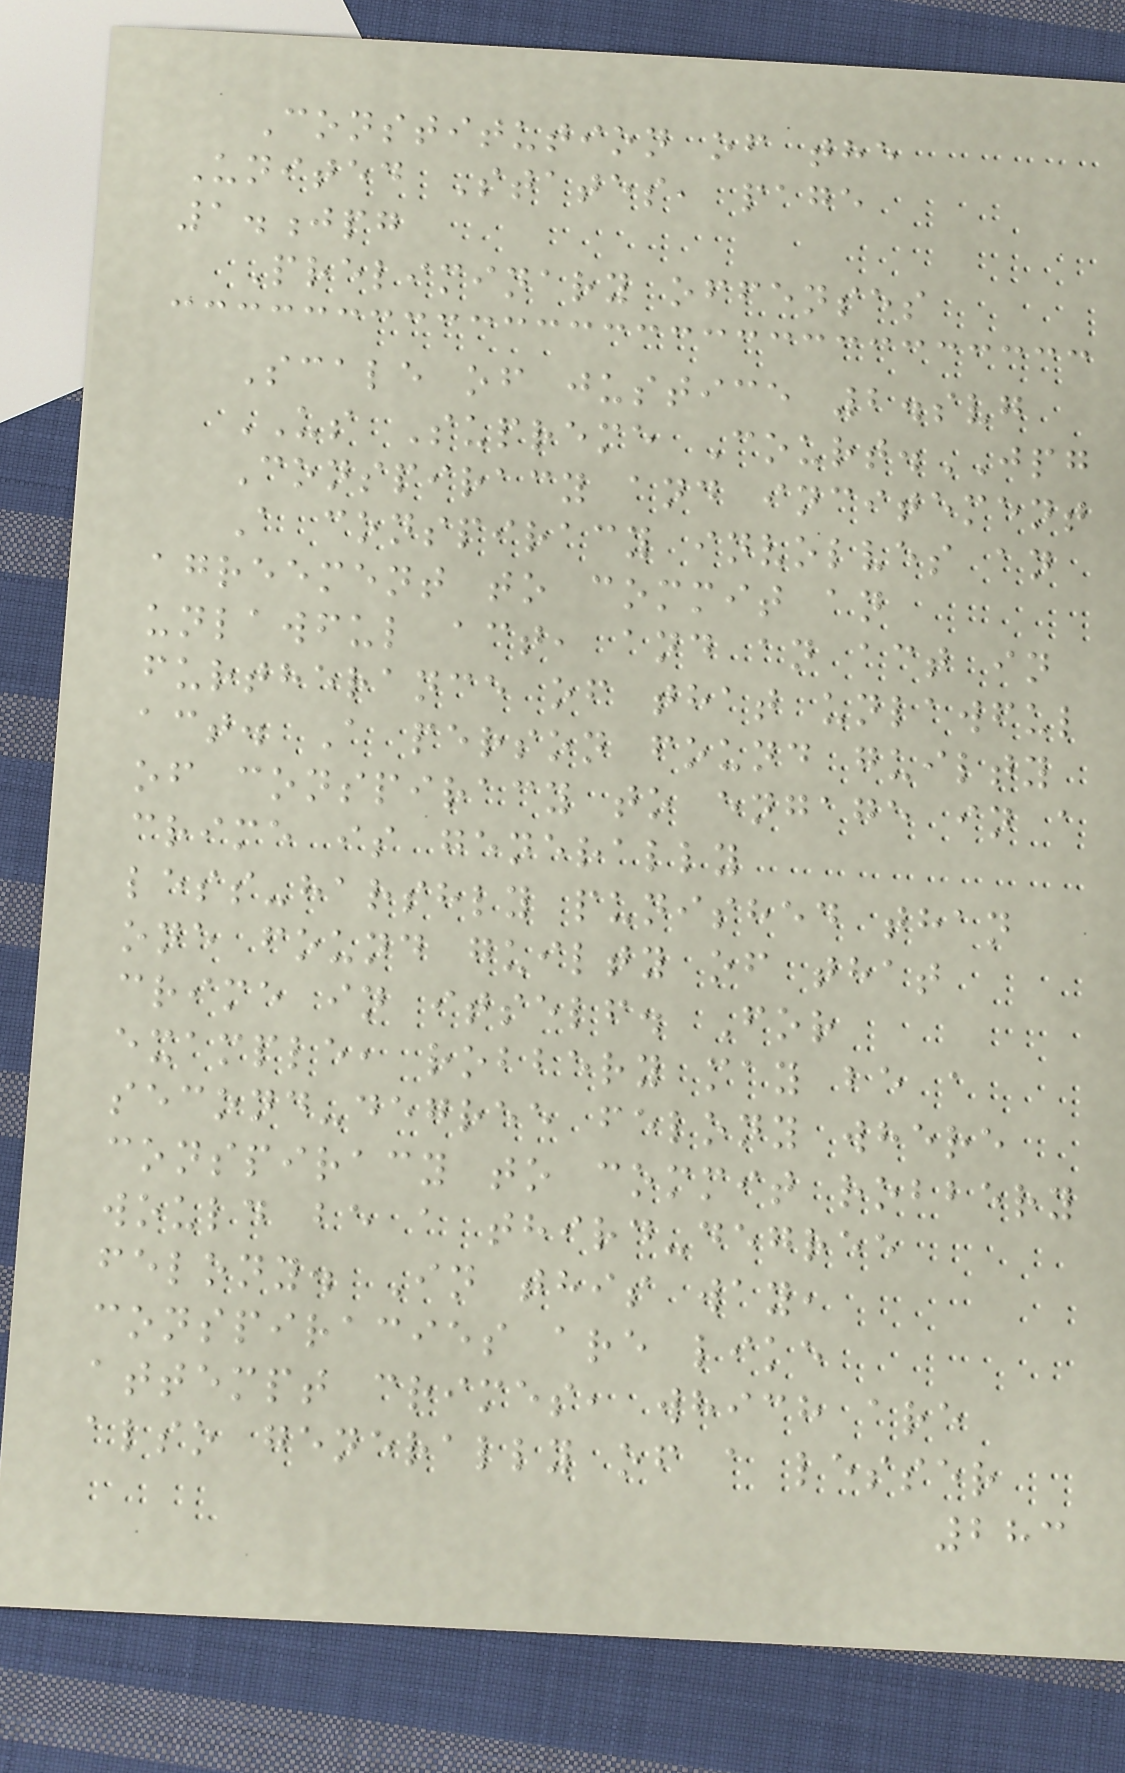Constitution of the
United States, page
1.jpg
Preliminary offenses
Scale of justice 2.svg
US Supreme Court.JPG
Conspiracy and incitement
A conspiracy involves an
agreement to commit an
unlawful act, and an act in
furtherance of that unlawful
act. A person found guilty
of conspiracy to engage in a
crime is generally
less-harshly punished than
one found guilty of that
crime in itself. For
example, robbery may be a
second-degree felony where
conspiracy to commit robbery
would be a third-degree
felony. In this way,
conspiracies are like
attempt crimes, which are
also generally of a lesser
283
